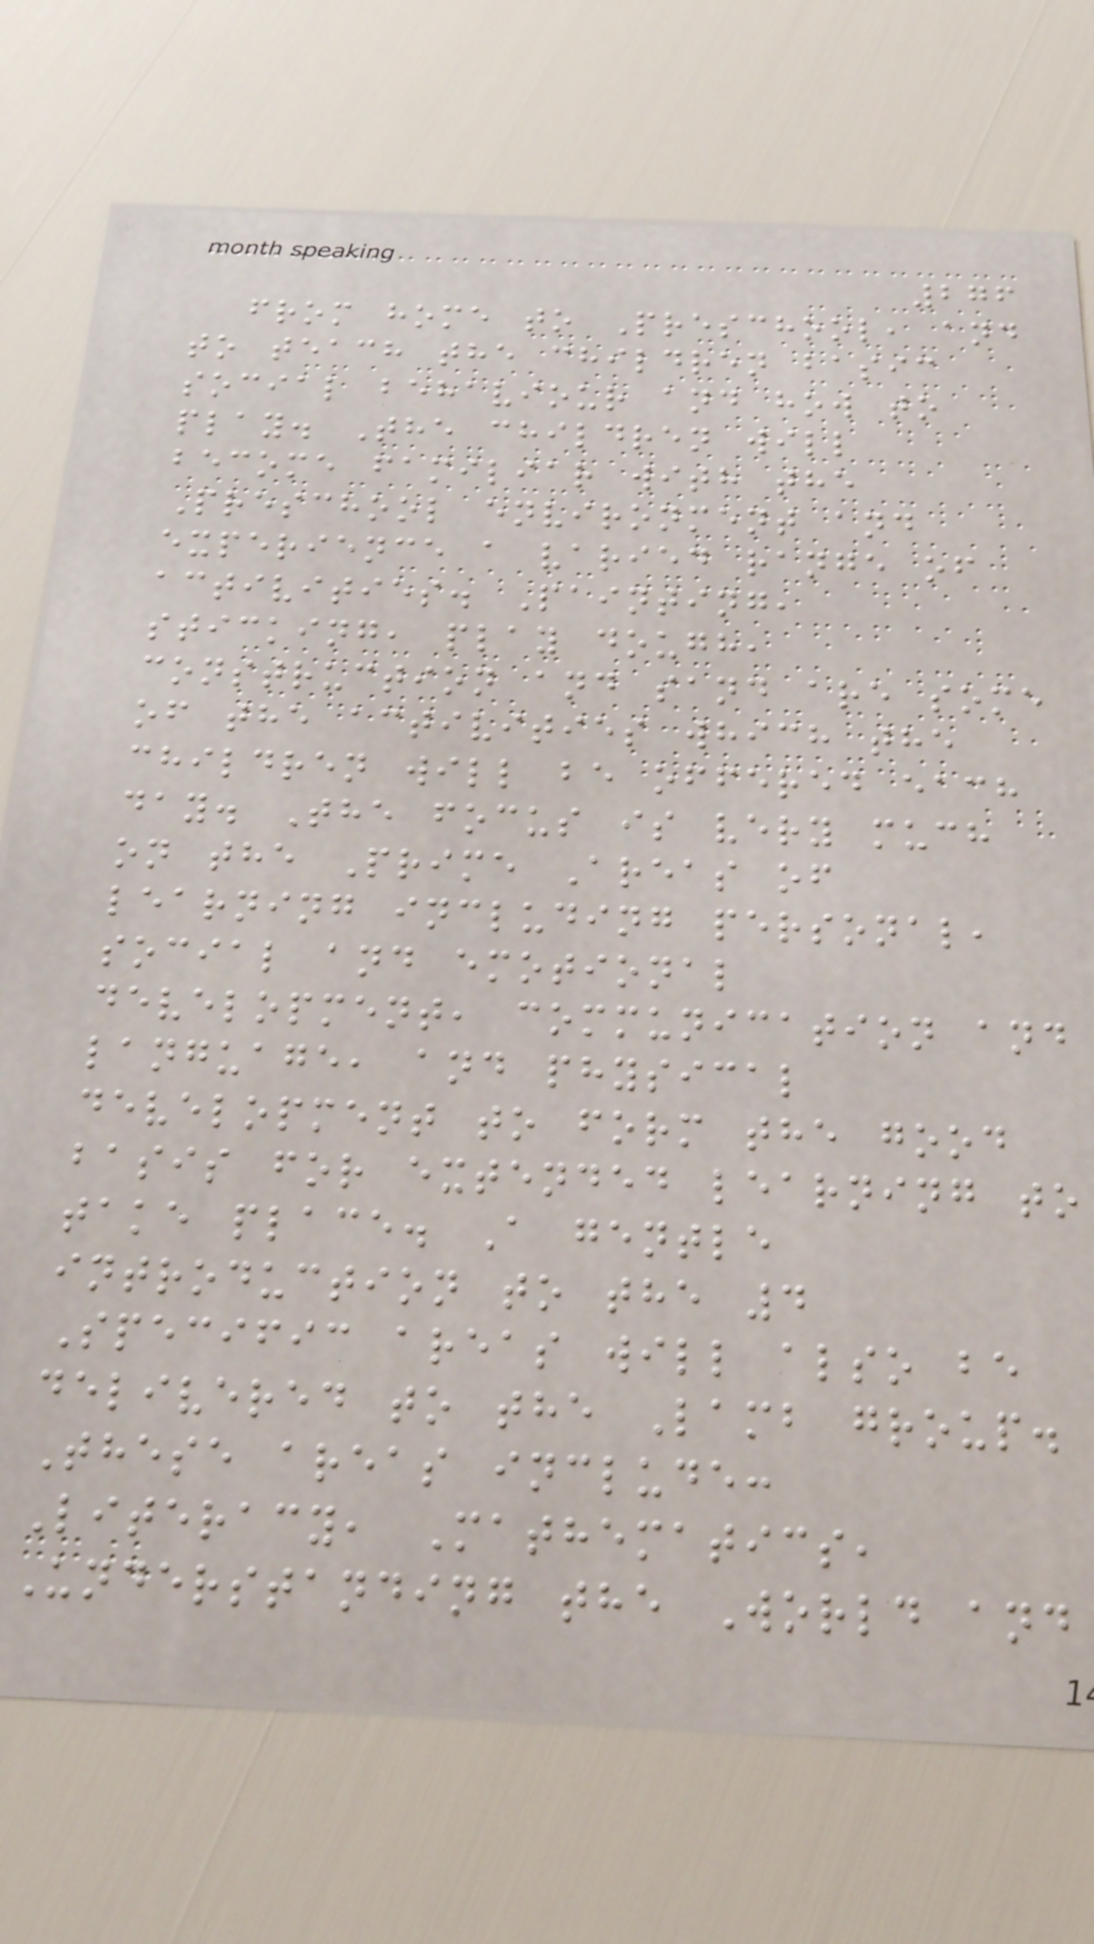276
from home to Preschool, and
to teach the children basic
social behaviour and how to
play. The children will
become familiar with the
Preschool environment and
experience a varied range of
activities. Painting,
sticking, play dough,
construction and sand are some
of the activities which the
children will be offered each
day. The focus is very much
on the Prime Areas of
learning including personal,
social and emotional
development, communication and
language, and physical
development to form the good
basis for extended learning to
take place. A gentle
introduction to the 4
Specific areas will also be
delivered to the Lamb group.
These areas include:
Literacy, Mathematics,
Understanding the World and
